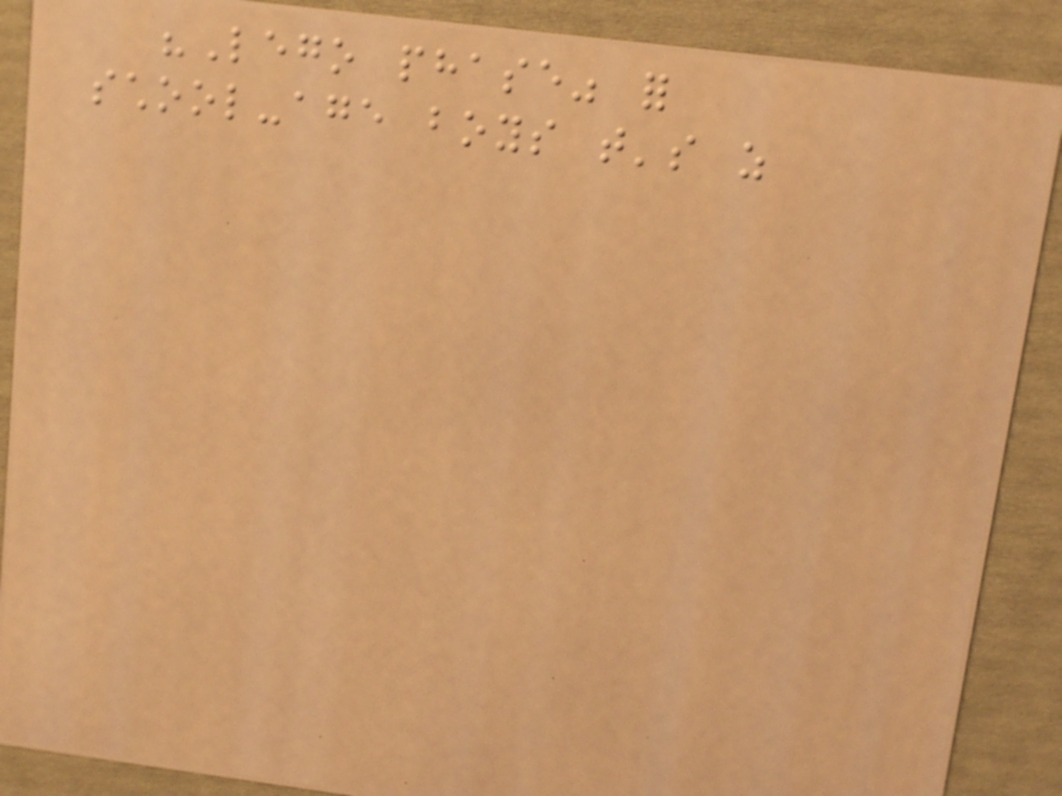"Lego phase" for
school-age boys that's as
